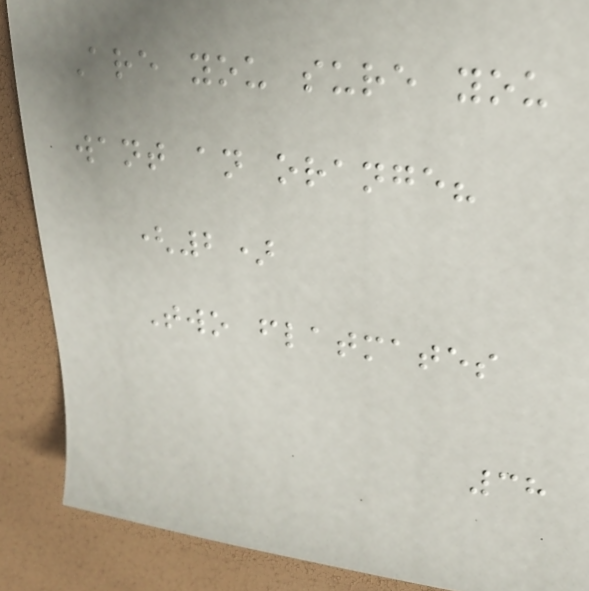Are you sure you
want an orange?
(2)
Two flatmates
38
